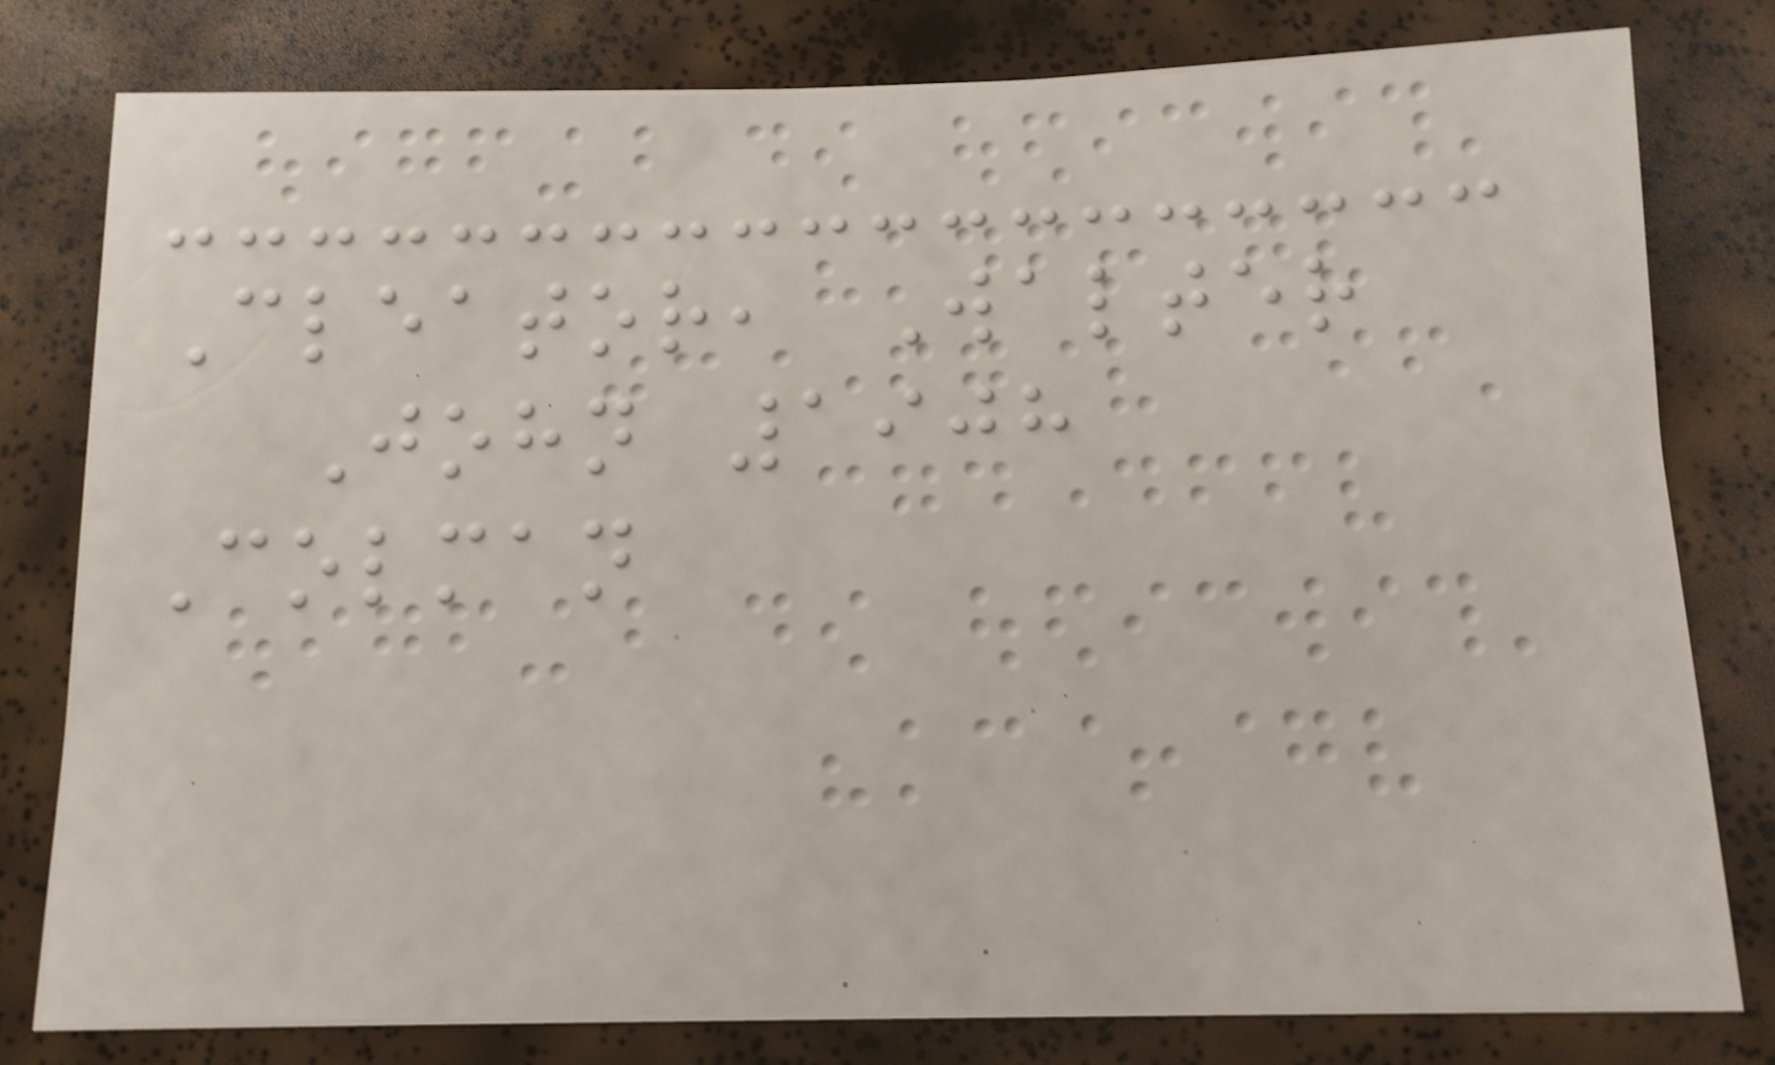Cleator, Walter
John 1908
Colman
